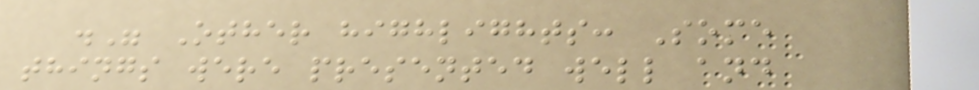." Other highlights: Some
things were presented well and
